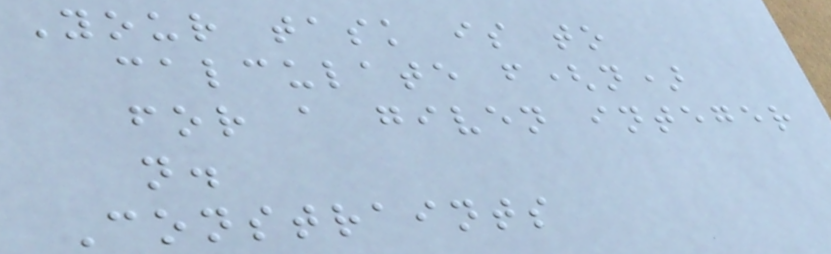Your task is to
calculate f(n)
for a given integer
n.
Constraints
